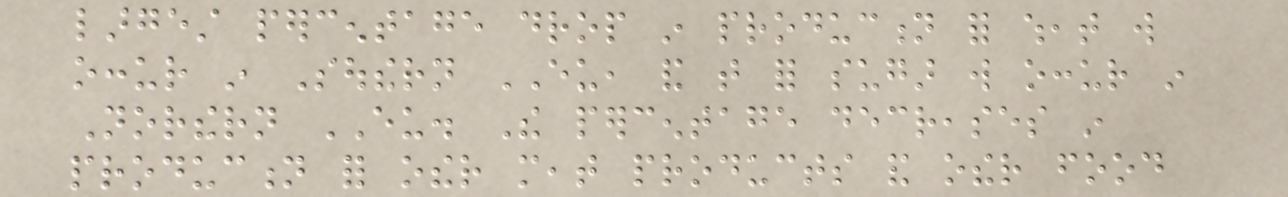largest percentage drop in production for wheat will
occur in Southern EU, and that for sugar will occur in
Northern EU. The percentage decreases in
production for other meat products and other food
